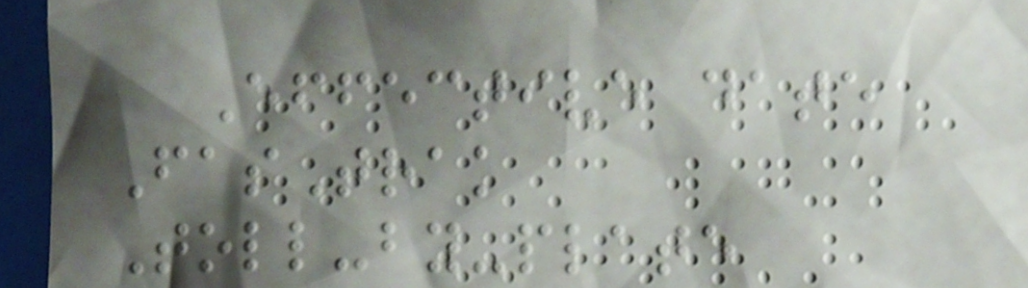Effective date
FasTrak
Toll-by-plate
